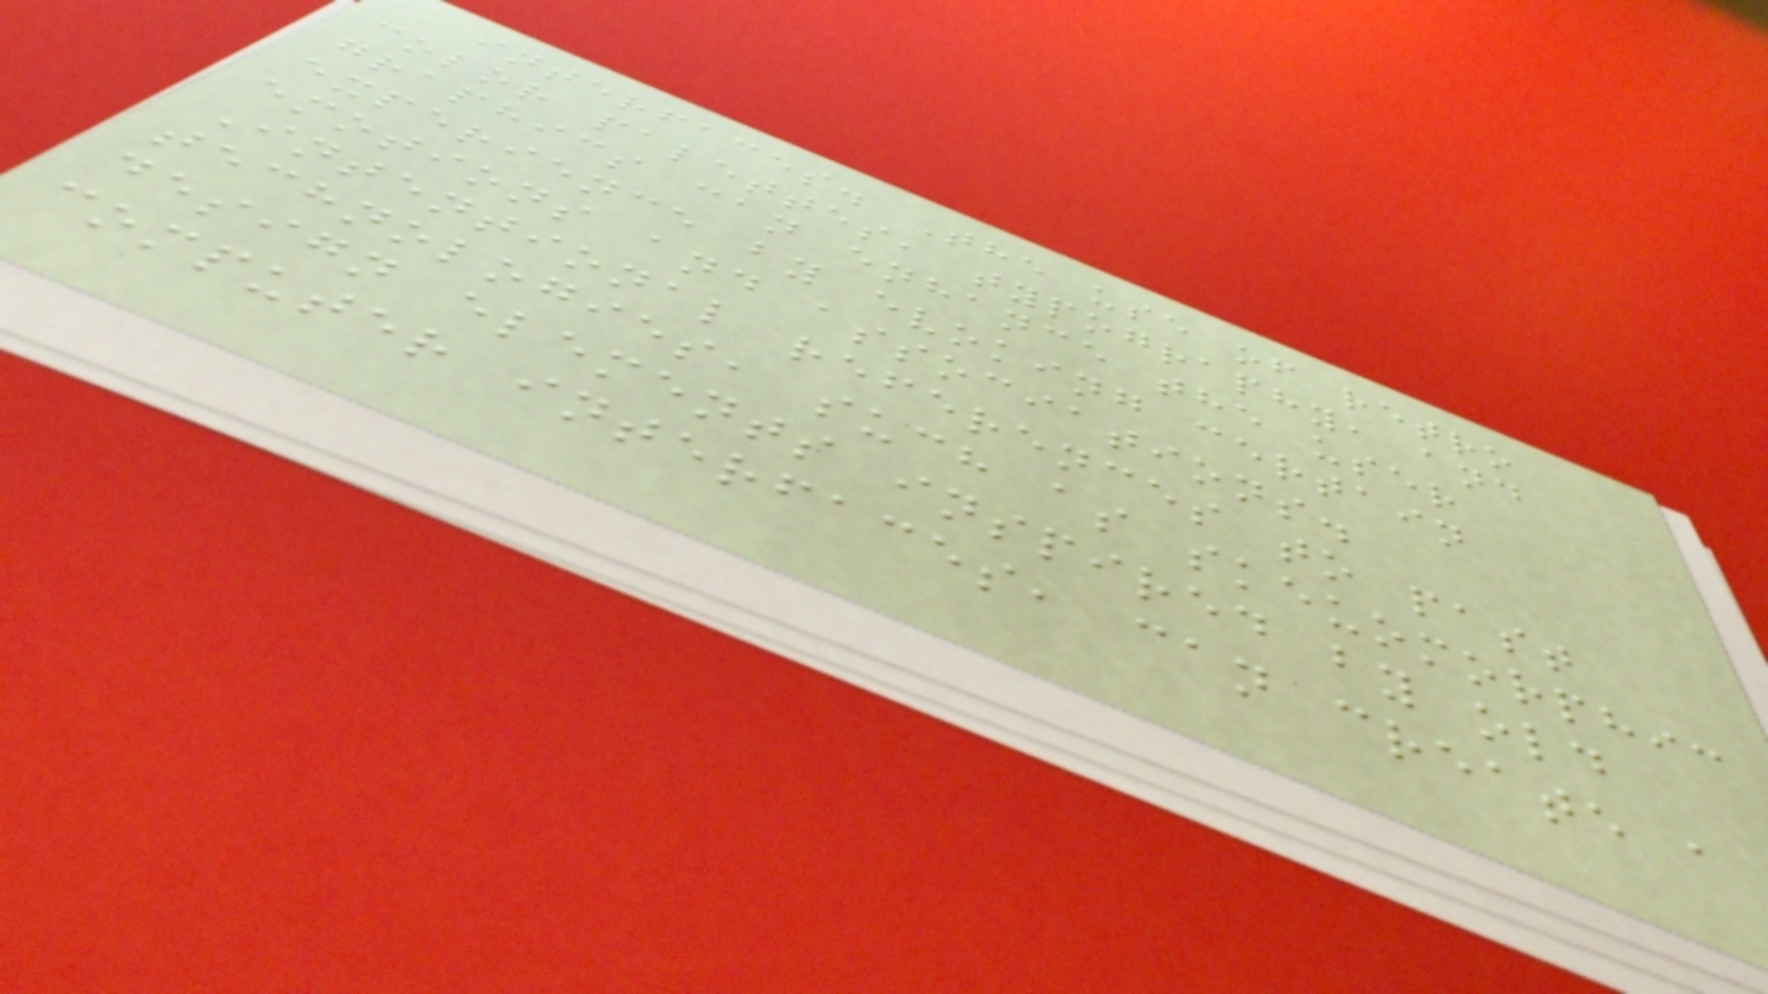interfaces. The use of retro
color palettes, typography, and
graphics can enhance the user
experience by evoking certain
emotions and associations.
Intentional references to past
technologies, such as skeuomorphic
design elements inspired by old
computer interfaces, can create a
